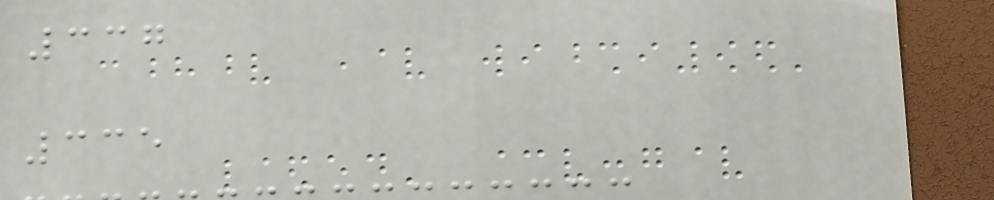337
335
